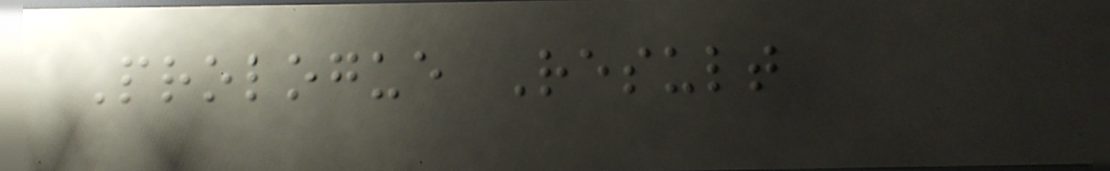Prologue Result
